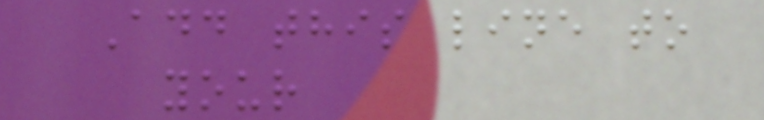Add this line to
your
